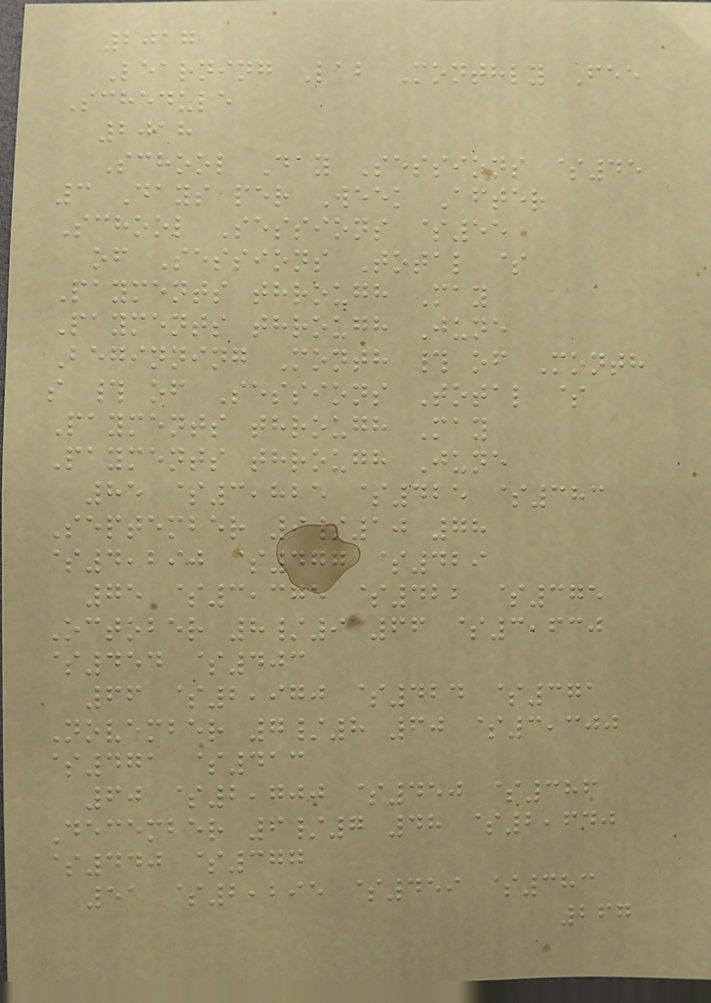2017
Learning Lab Monthly Fee
Schedule
2018
School Day Sessions $45
3 Days per Week After
School Sessions $55
of Sessions Total $
Payments through May
Payments through June
Beginning Month # of Month
s # of Sessions Total $
Payments through May
Payments through June
85 $3,825 $425 $383
September 9/10 78
$4,290 $477 $429
75 $3,375 $422 $375
October 8/9 66 $3,630
$454 $403
66 $2,970 $424 $371
November 7/8 60 $3,300
$471 $413
60 $2,700 $450 $386
December 6/7 48 $2,640
$440 $377
51 $2,295 $459 $383
267
